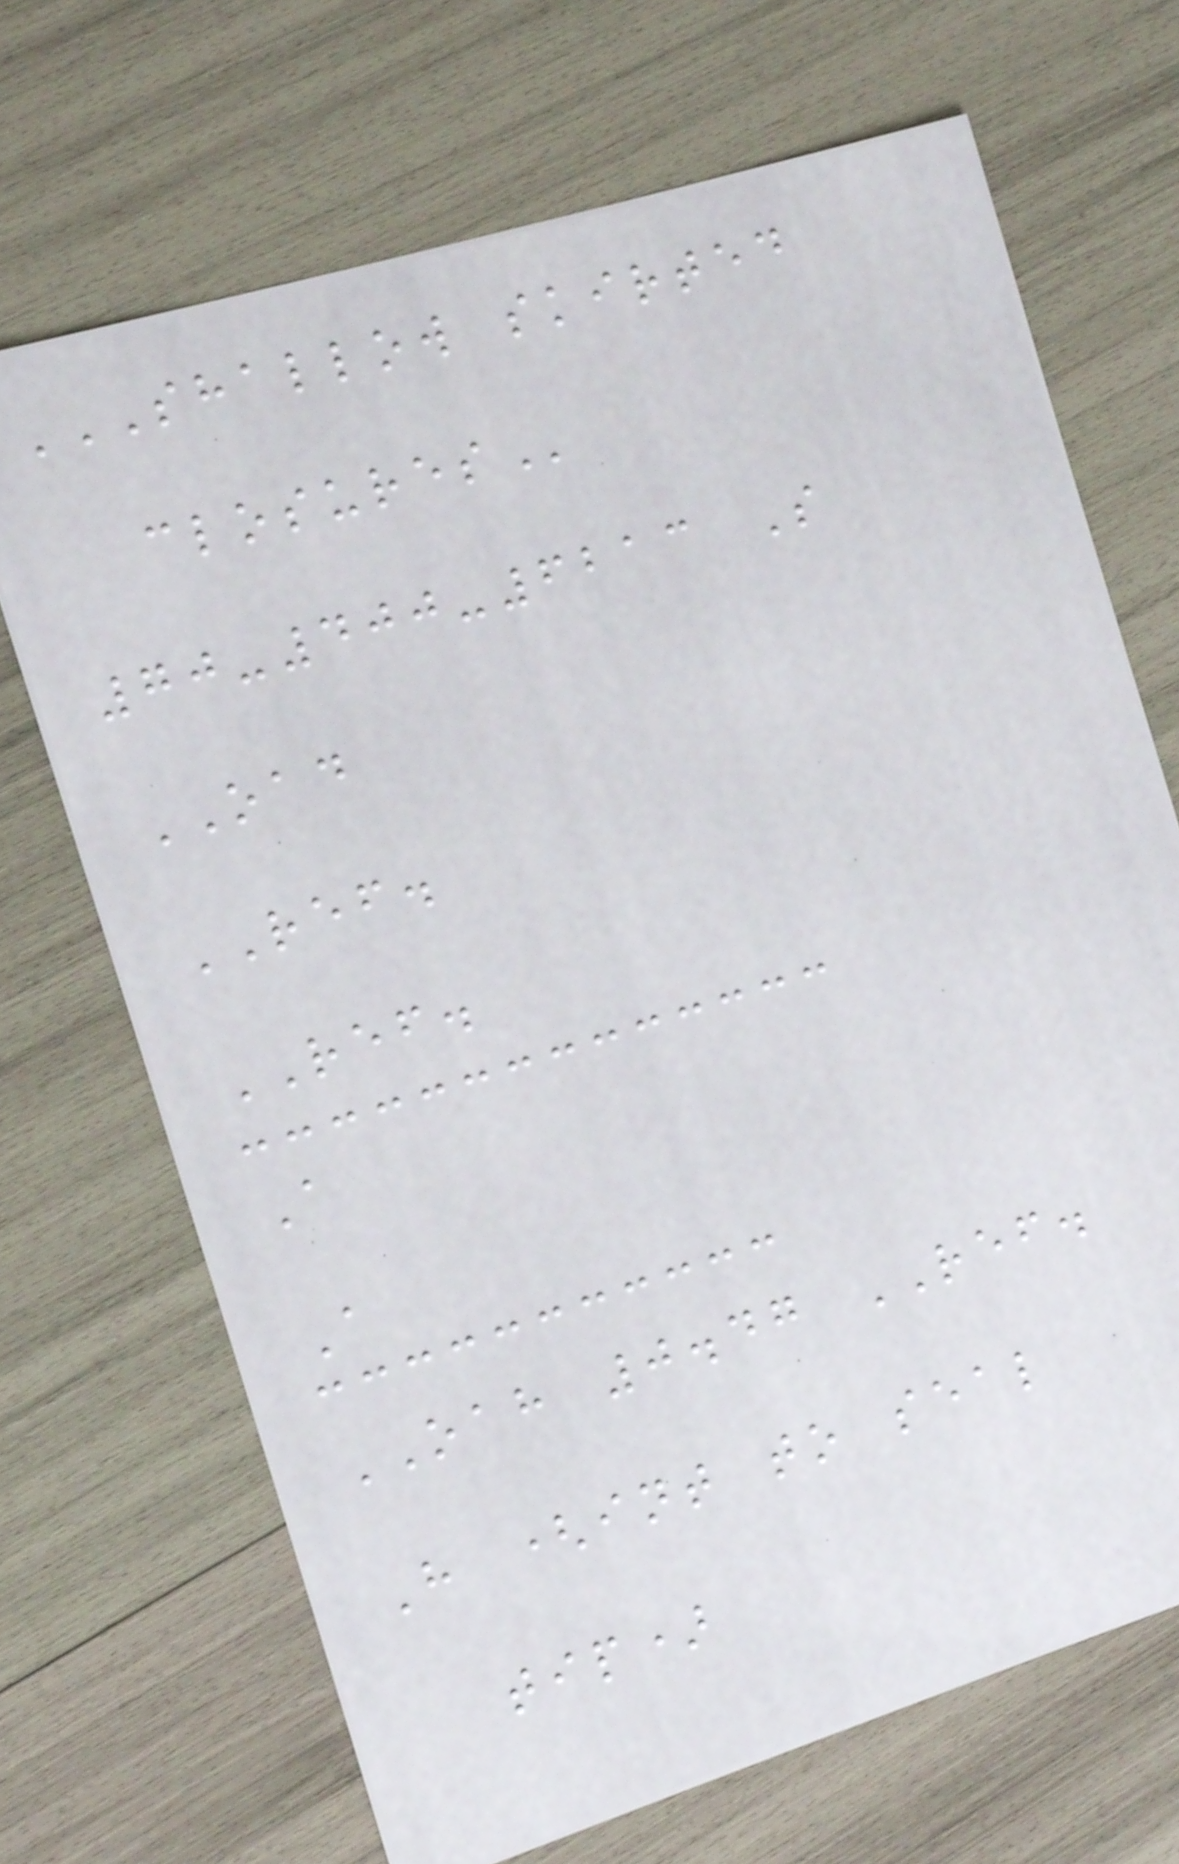SHALLOW SKIRTED
CLOSURES
70-400-6213 S
OAD
REF.
REF.
A
A
OAH 0.47 REF.
H (int to seal
tip)
